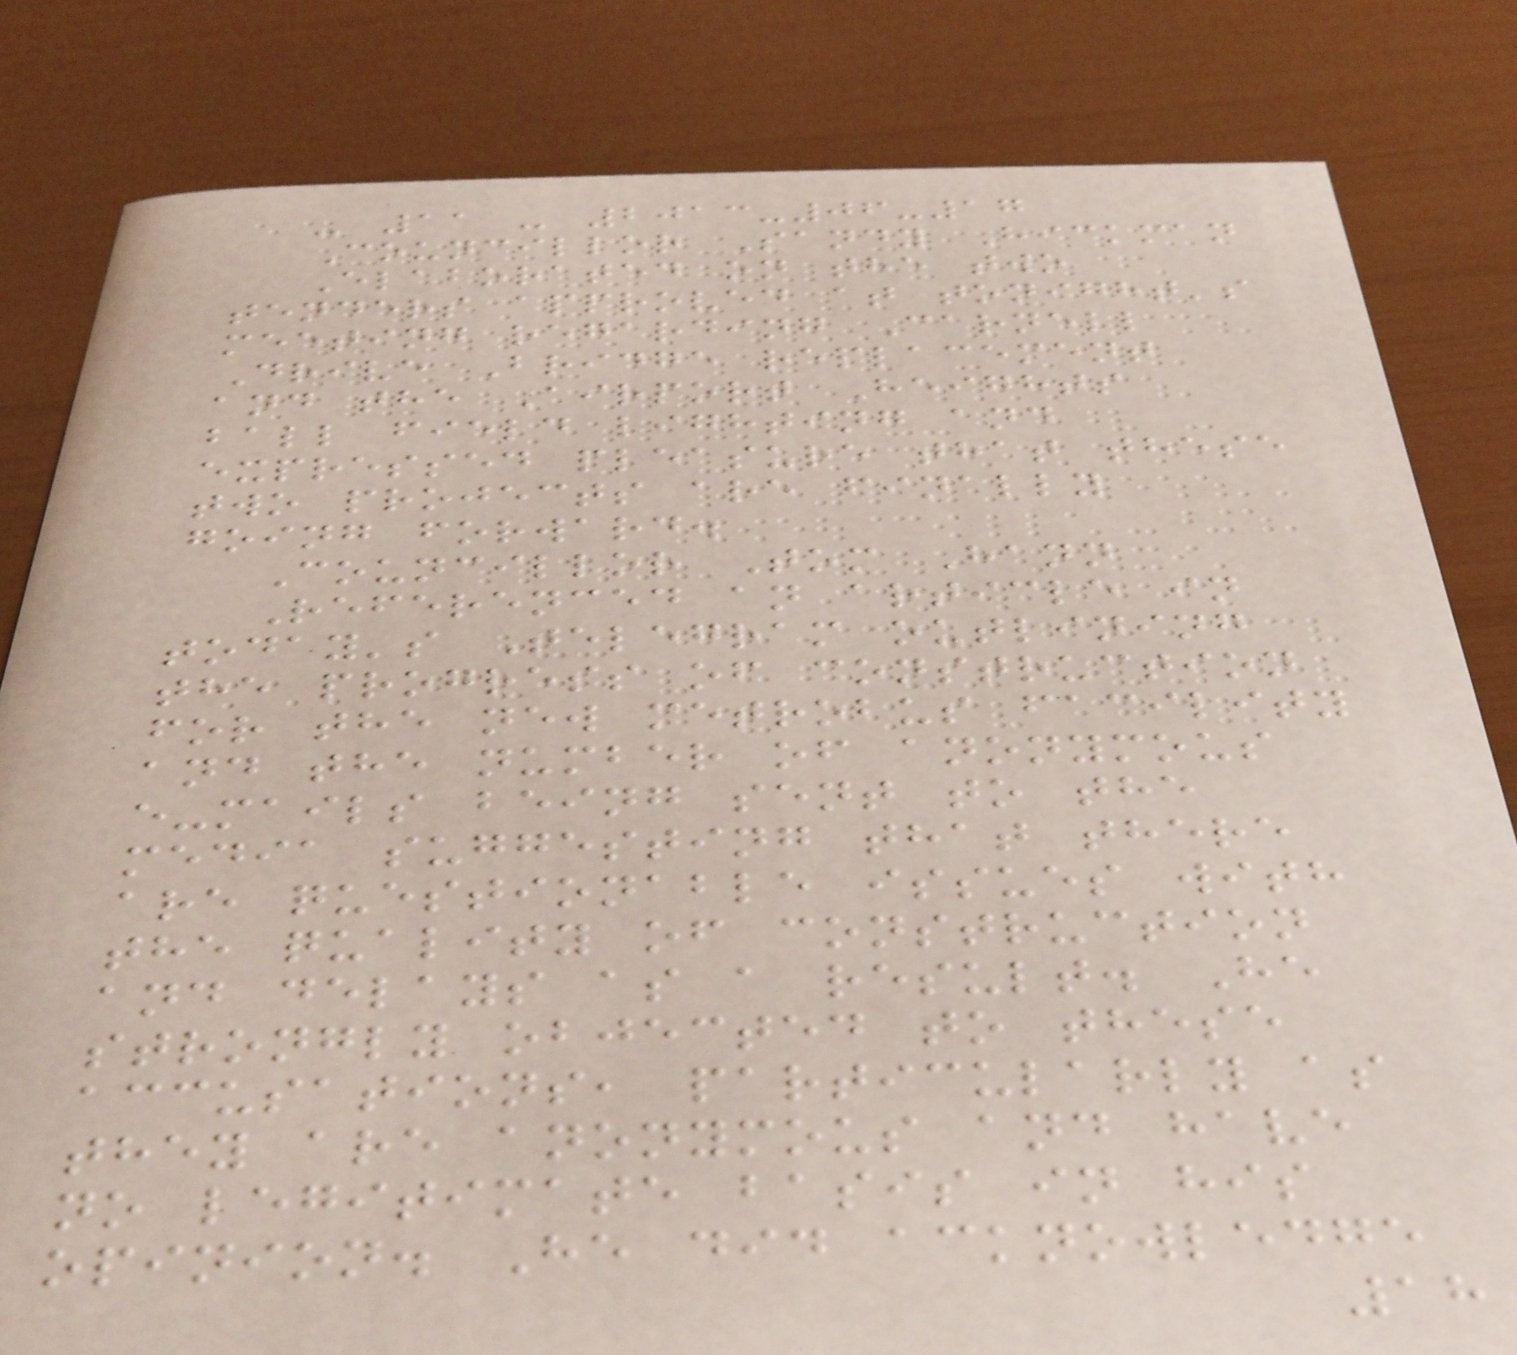- 11 - 2013-06-17
Councillor Sandy Hickman
Elaborated on the two
tenders approved at tonight's
meeting regarding Carnell
Drive Bridge replacement
and the Airport Heights
ball field lighting and
expressed pleasure that these
two projects are finally
going forward.
Councillor Tom Hann
Referenced an article in
today's Telegram outlining
the progress of construction
for the new metrobus facility
and the number of anonymous
e-mails being sent to the
media suggesting that there
are questionable issues with
the quality of construction
and delays as a result. He
strongly objected to these
accusations, particularly as
they are anonymous and have
no legitimate basis in his
opinion. He did acknowledge
18
